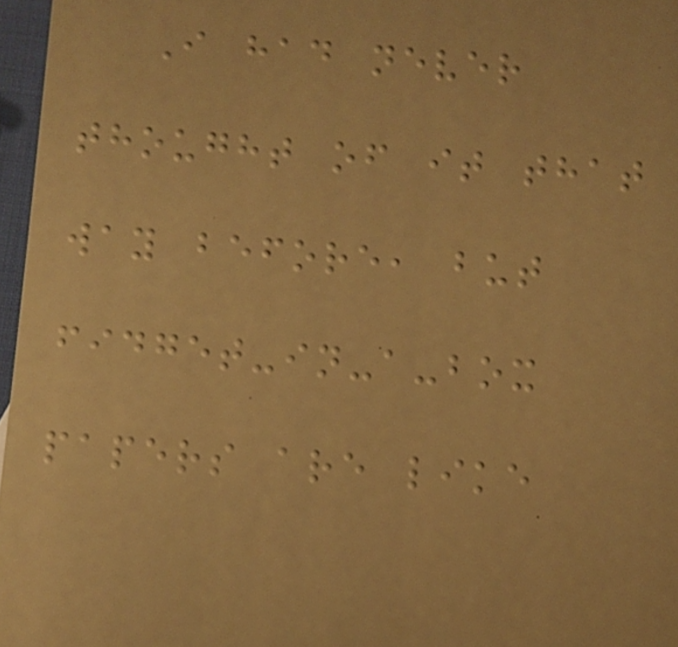I had never
thought of it that
way before, but
fidget-in-a-box
papers are like
